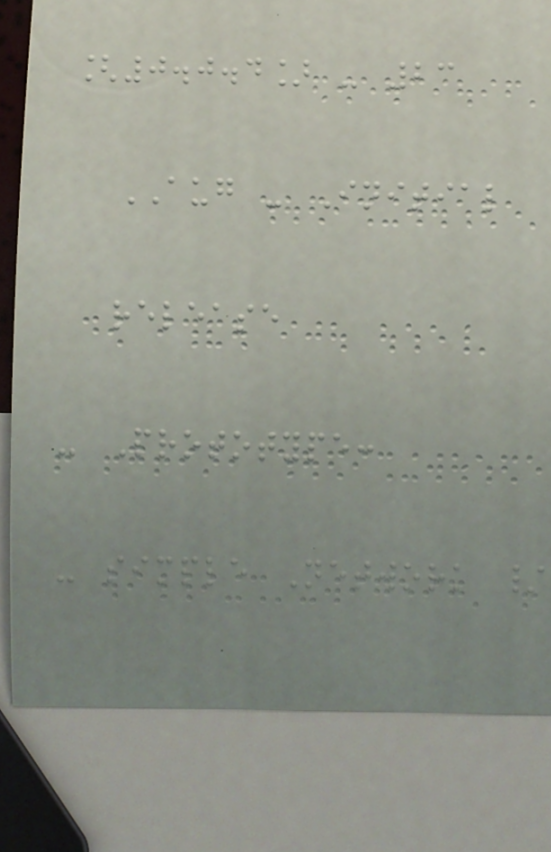[0.0.4] - 23
AUG - Initial
release
- Prototype:
- simple Network /
